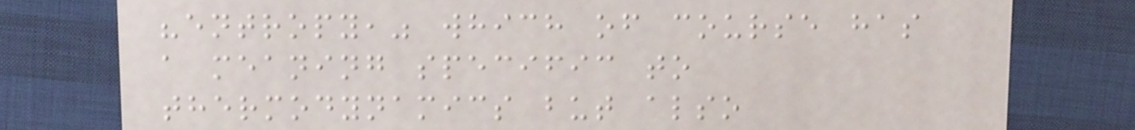"entropy," which of course has
a meaning specific to
thermodynamics but also
